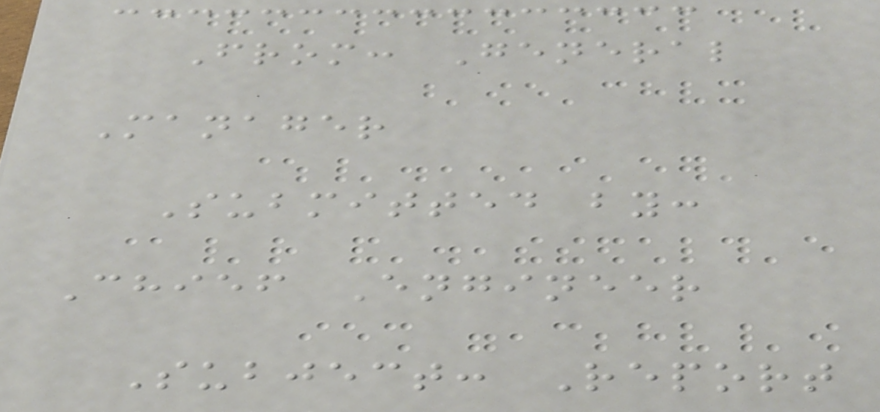From: General
Manager
Submitted by:
Chief Engineer
Subject: Report
